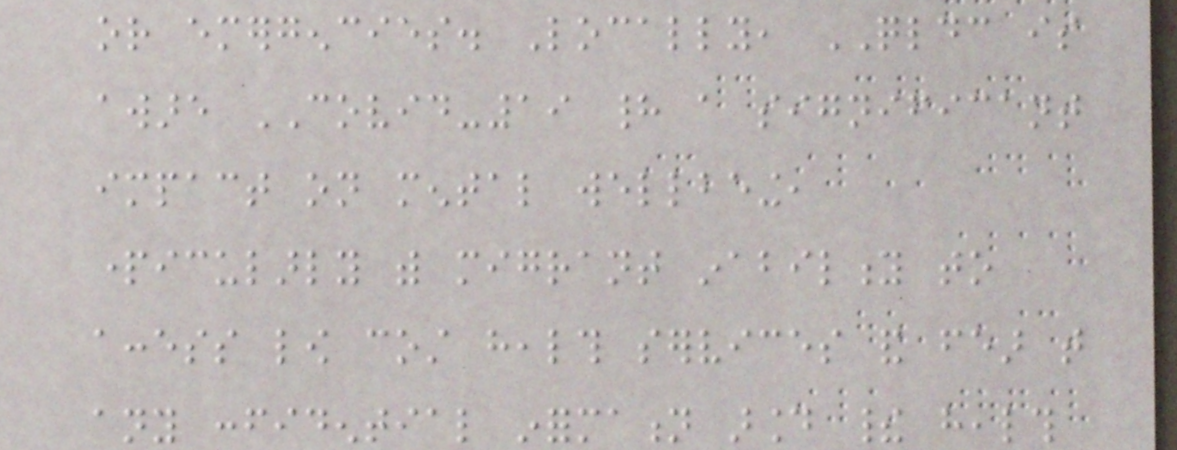or emergencies. Locally, QLDC is
aware COVID-19 had a significant
impact on mental wellbeing,
particularly with migrant inability to
access low cost health services and fear that
any confidential information around their health
